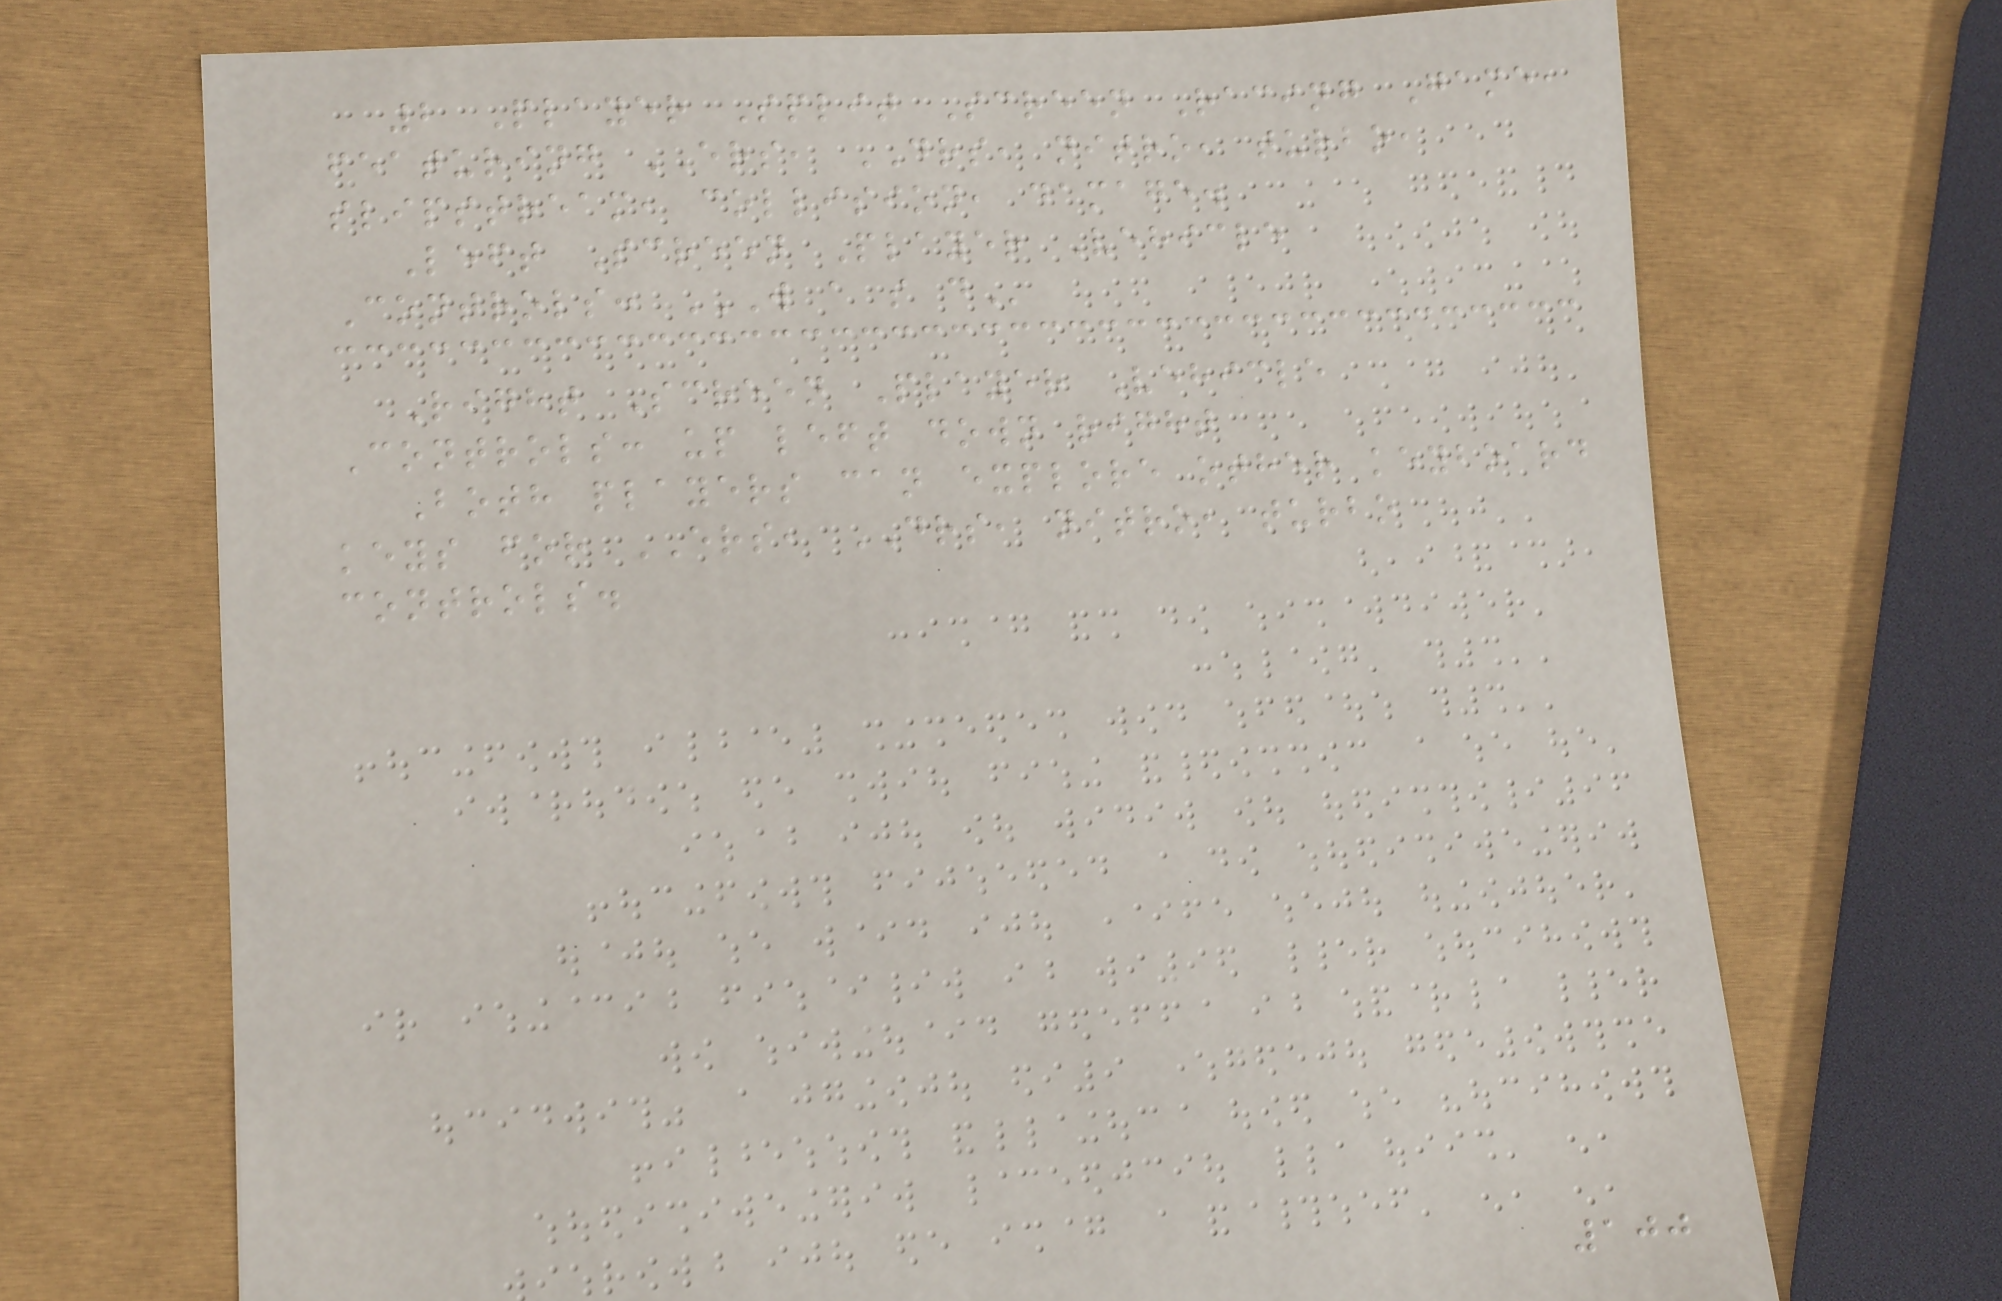2 Player Split Screen Racing Game,
featuring ERS, DRS, nitro, turbo,
slipstream, collision, damage.
Left Screen Player Vehicle
Controls: W A S D
Right Screen Player Vehicle
Controls: up left down right
Both players can explore other keyboard
keys for ERS, DRS, nitro, turbo
controls.
100
